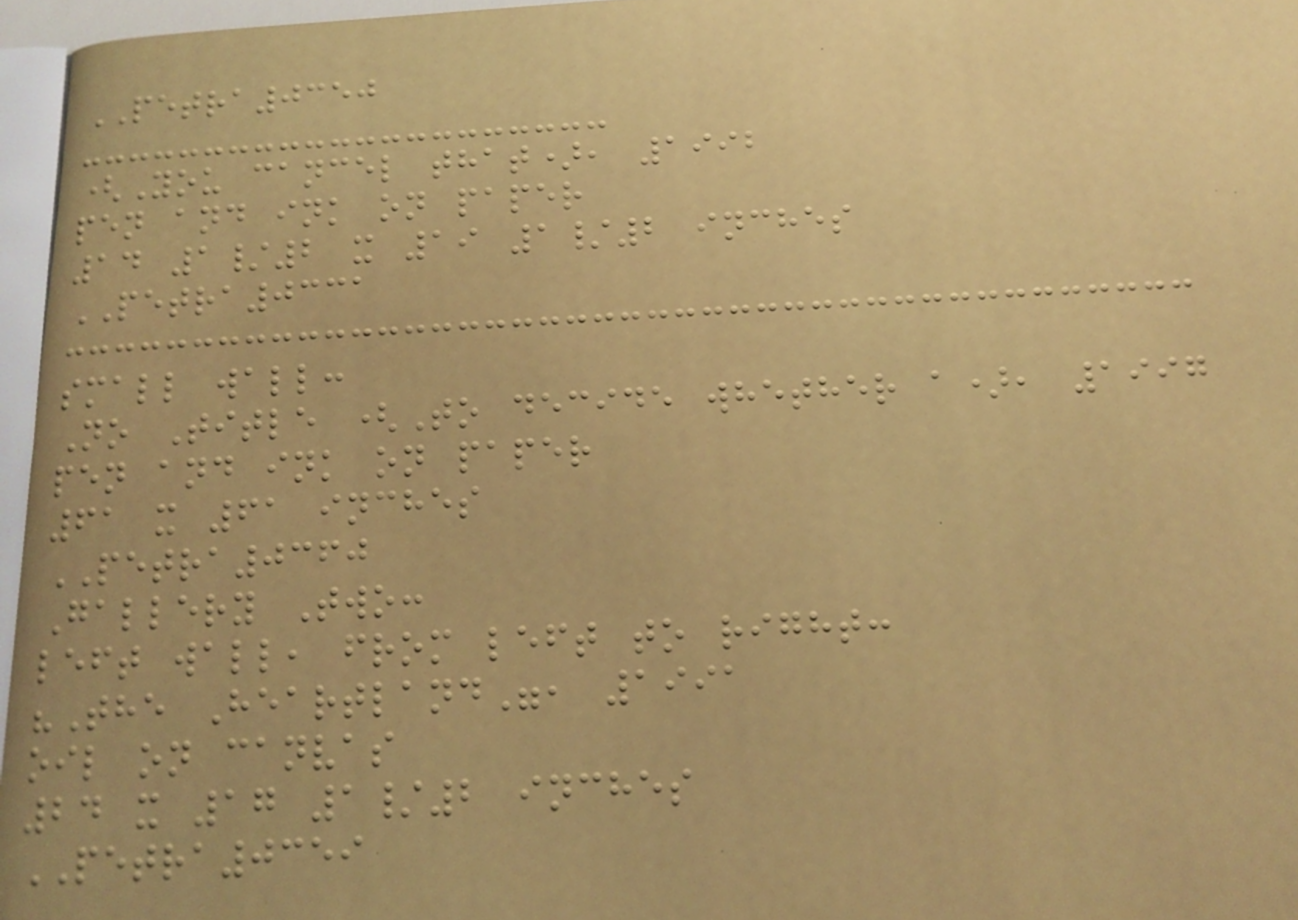PETRA0350
(You cancel that), 1992
pen and ink on paper
14 1/2 x 19 1/2 inches
PETRA0331
small wall:
No Title (To decide whether a), 1997
pen and ink on paper
61 x 61 inches
PETRA0360
Gallery Two:
left wall, from left to right:
"The Heartland", 1991
oil on canvas
24 x 17 1/2 inches
PETRA0359
